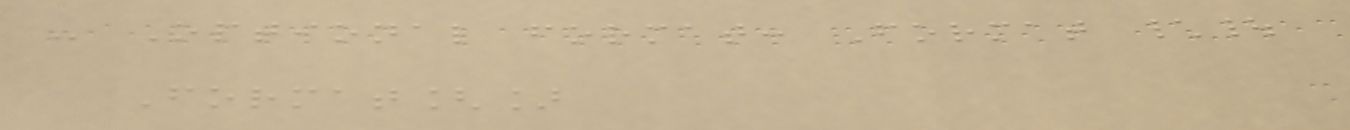- Optional format: Format \|
Format[]
